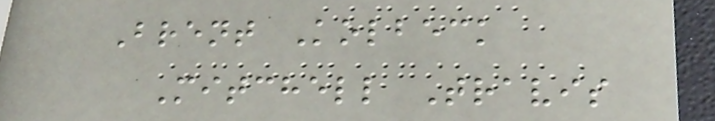Brent Kolbeck
Mitchell Travis
